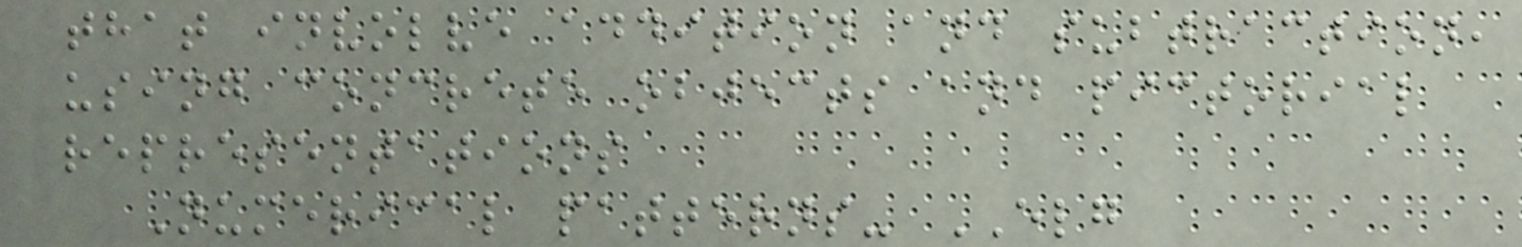that involve addition and subtraction,
using concrete objects and pictorial
representations
Numerical patterns- ELG
